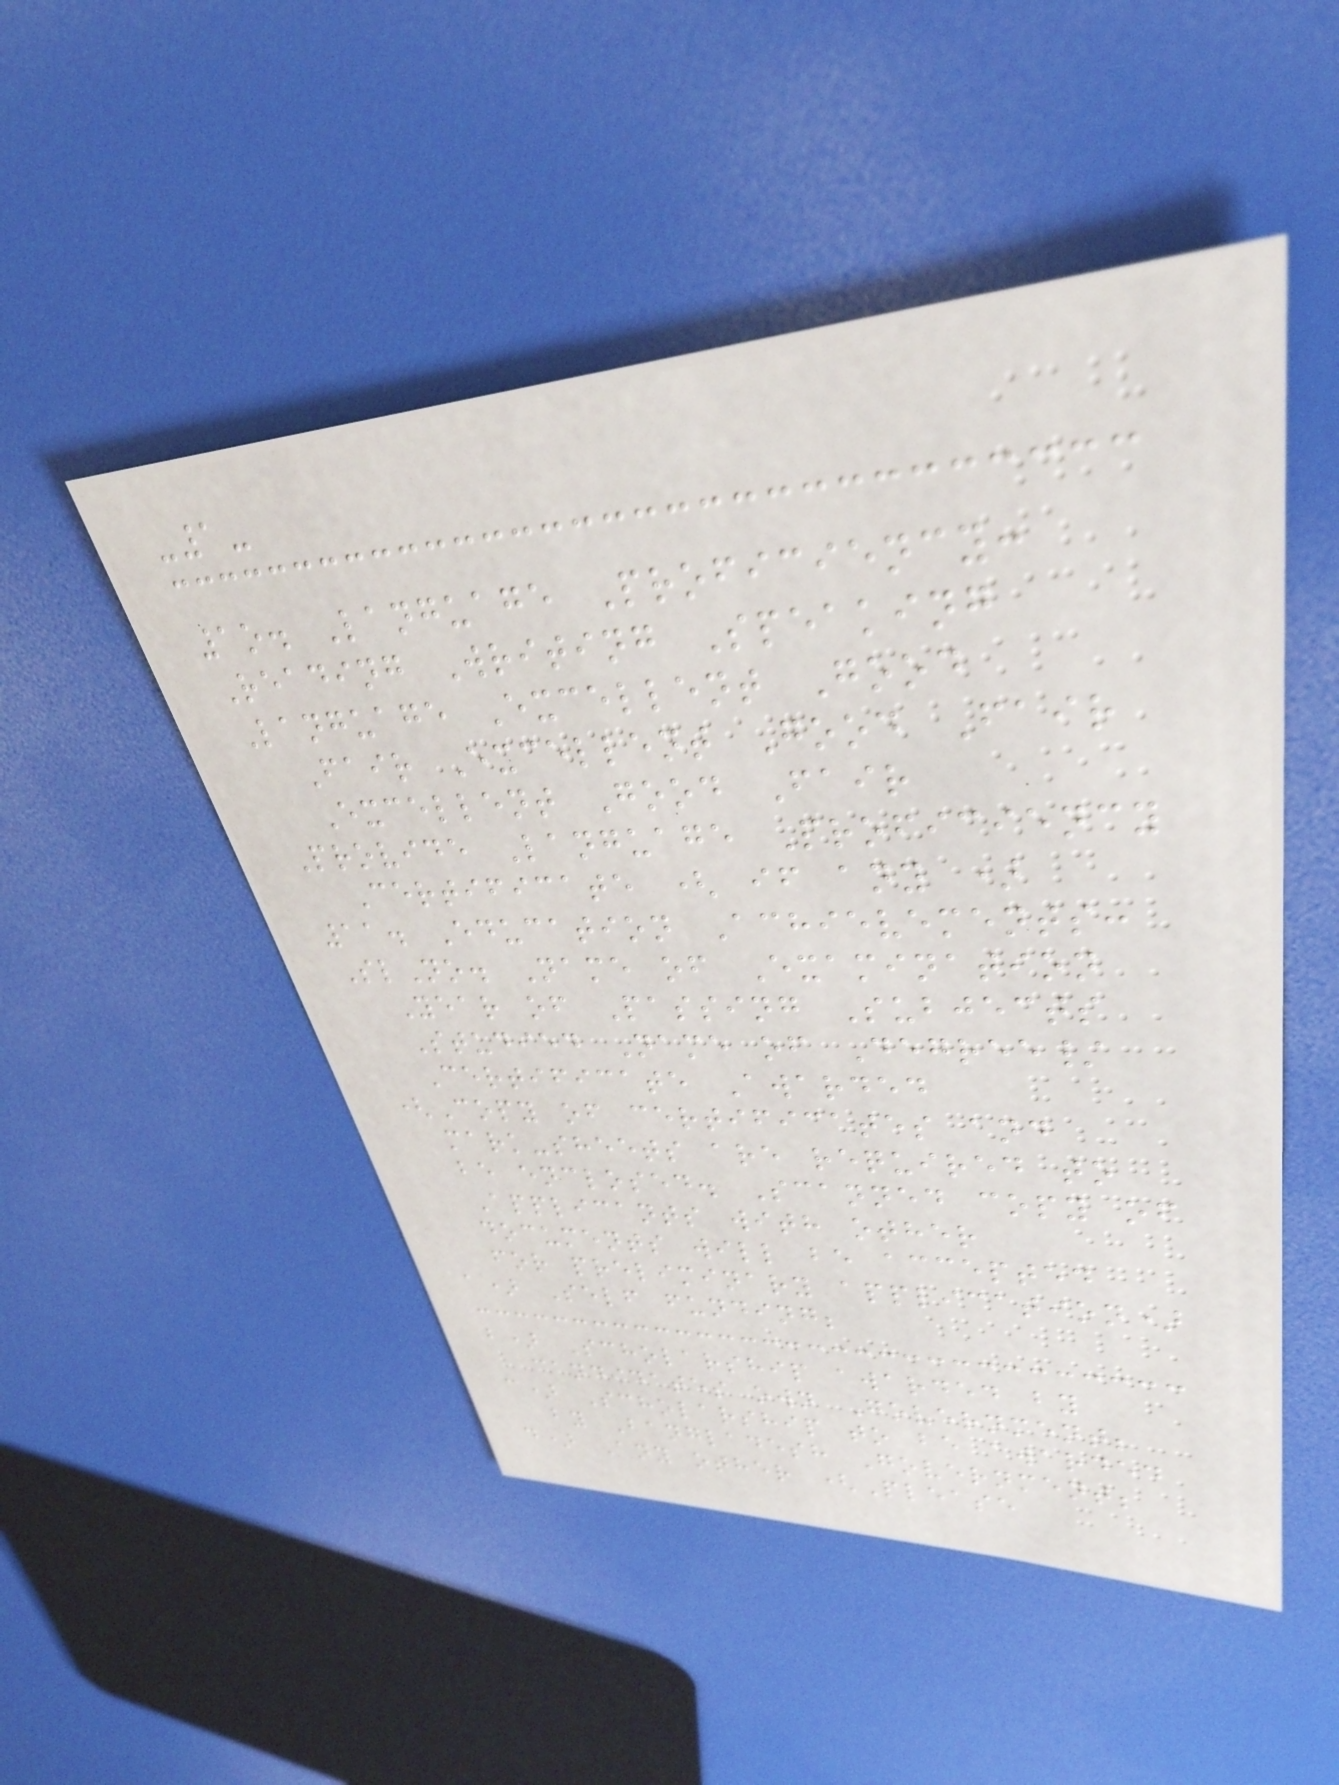-1-
1o. Language Proficiency:
Reading Writing Speaking
Language Excellent Good
Fair Excellent Good Fair
Excellent Good Fair
Provide Language Proficiency
Certificate ( if any )
11. Education Achievements:
SlNo. Name of Examination
Year of Passing Subjects
Studied Name of Degree/
Certificate Awarded
(Copy of certificates and
mark-sheets are required to
be enclosed. Scanned copy of
Applicants with other
documents will be accepted
for preliminary application)
a) Self funding;
b) Scholarship awarded by
candidates own Government;
c) Scholarship to be awarded
by Bangladesh Government;
d) Any other (Please
